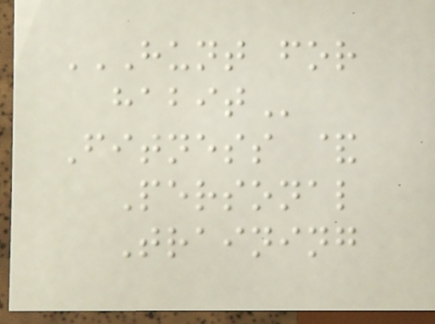HUNT FOR
HABIT
Fitness &
Personal
Training
